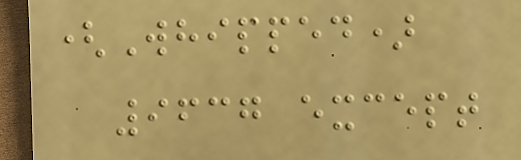(Whipped)
9637 except
